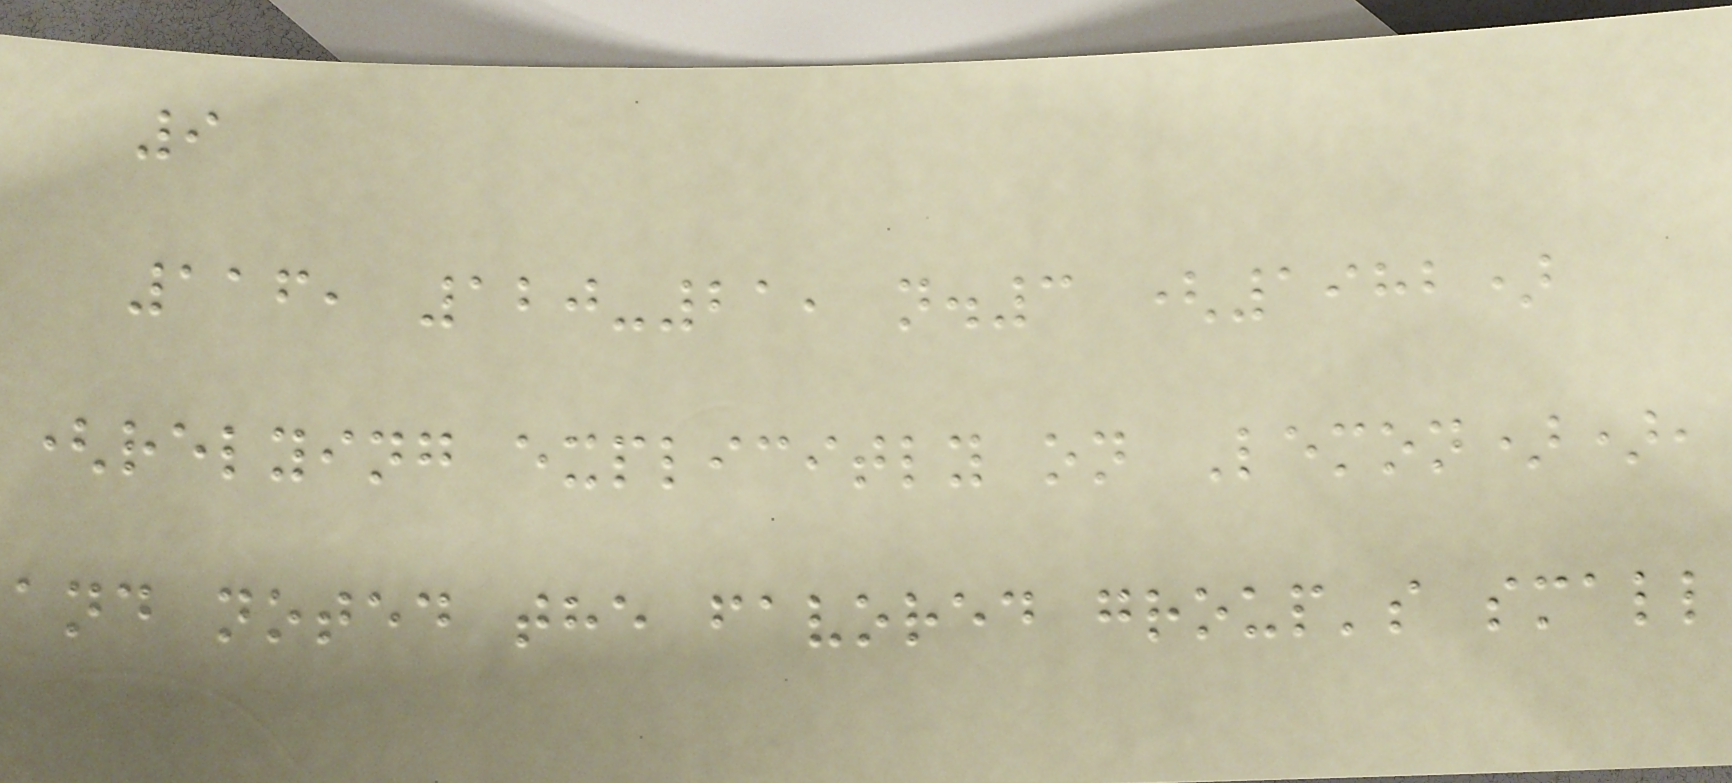9
116, 120-21, n.3 (1982)
(relying explicitly on Lemon)),
and noted the favored group's small
